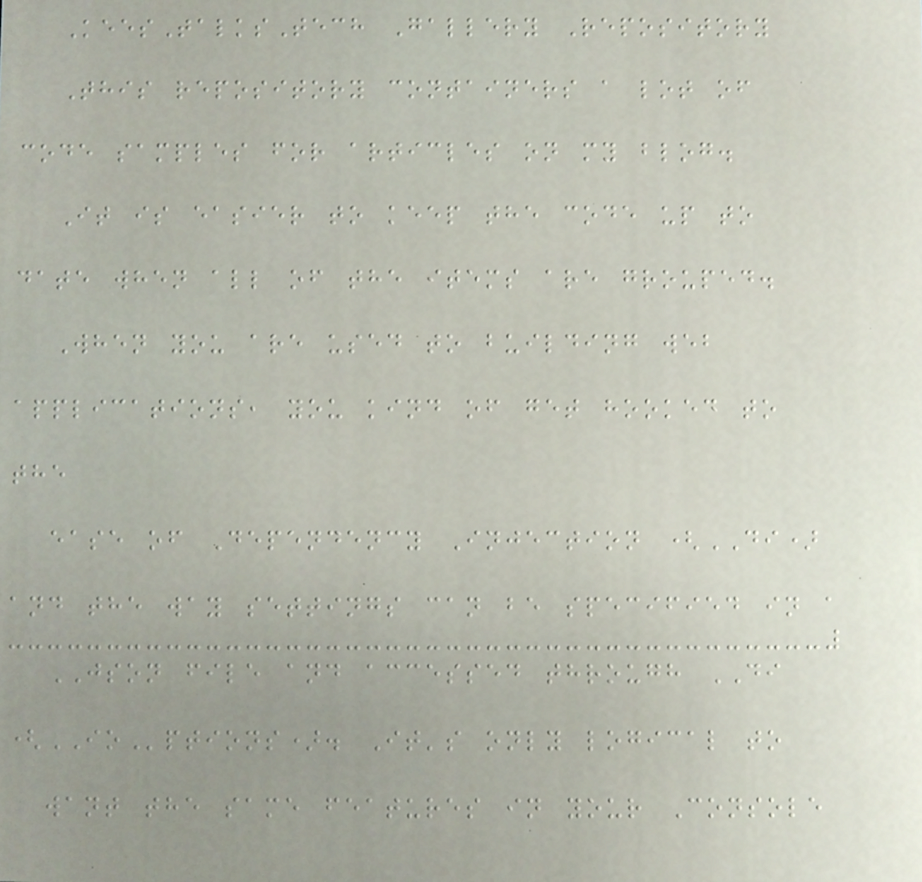KeesTalksTech Gallery Repository
This repository containers a lot of
code samples for articles on my blog.
It is easier to keep the code up to
date when all of the items are grouped.
When you are used to building web
applications, you kind of get hooked to
the
ease of Dependency Injection (DI)
and the way settings can be specified in a
JSON file and accessed through DI
(IOptions). It's only logical to
want the same features in your Console
